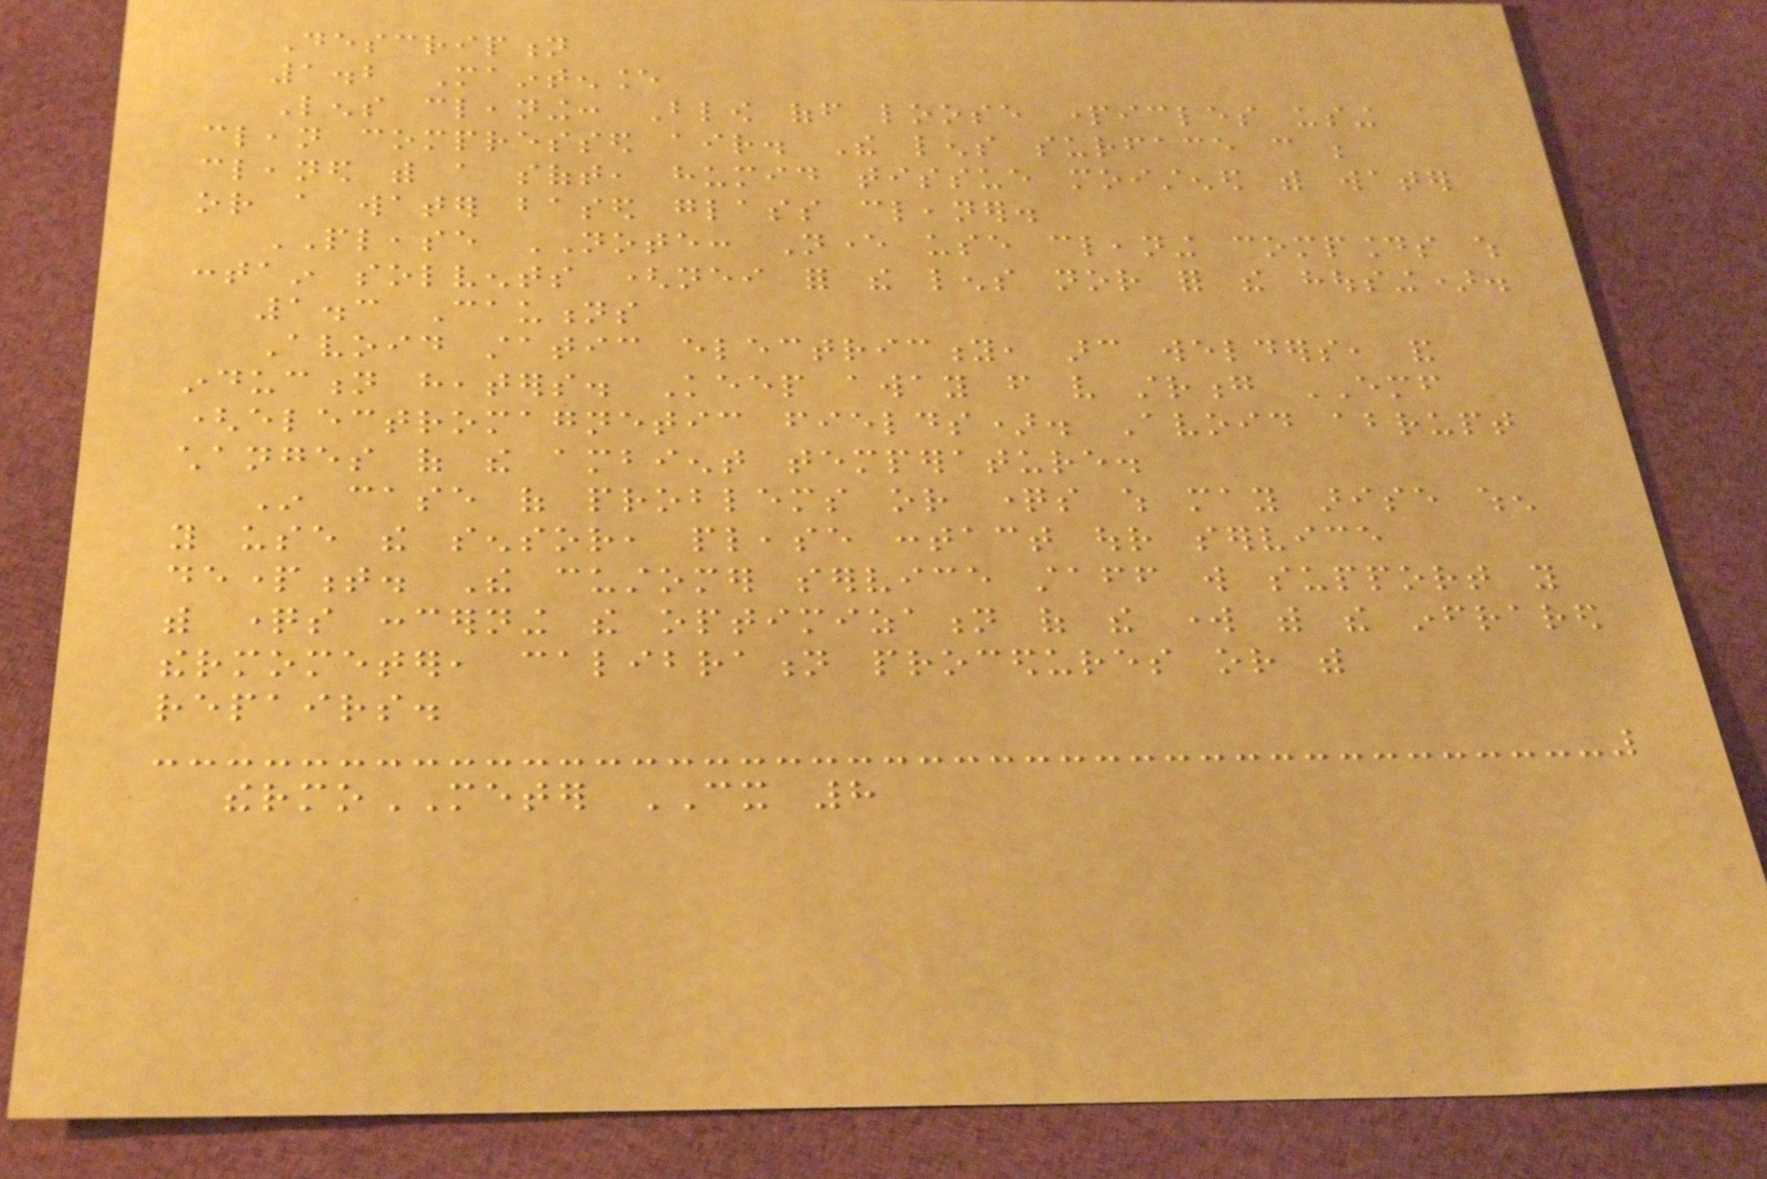Description
1.2 Maintenance
Lens cleaning: Blow off loose particles using
clean compressed air. The lens surface can be
cleaned with a soft, humid tissue moistened with water
or a water based glass cleaner.
PLEASE NOTE: Never use cleaning compounds which
contain solvents (neither for the lens nor for the housing).
1.3 Cautions
Avoid static electricity, arc welders, and
induction heaters. Keep away from very strong EMF
(electromagnetic fields). Avoid abrupt
changes of the ambient temperature.
In case of problems or questions which may arise when
you use the sensor, please contact our service
department. The customer service staff will support you
with questions concerning the optimization of the work with the infrared
thermometer, calibration procedures or with
repairs.
thermoMETER CX 8
